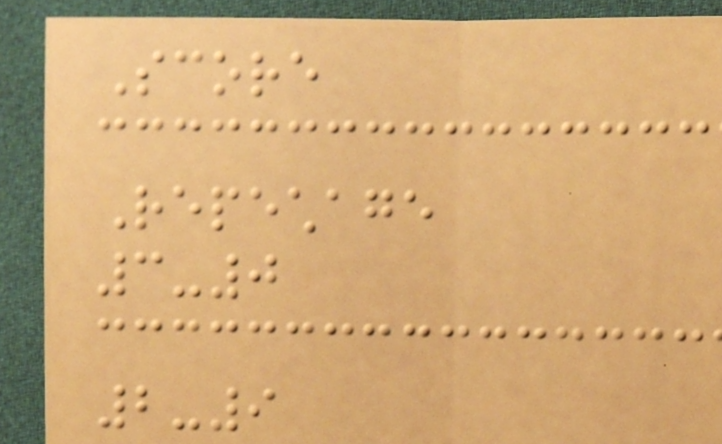Score
Repechage
3-0
2-9
